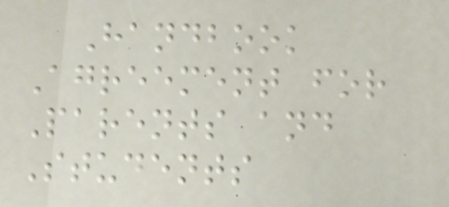Handbook
Agreement for
Parents and
Students
